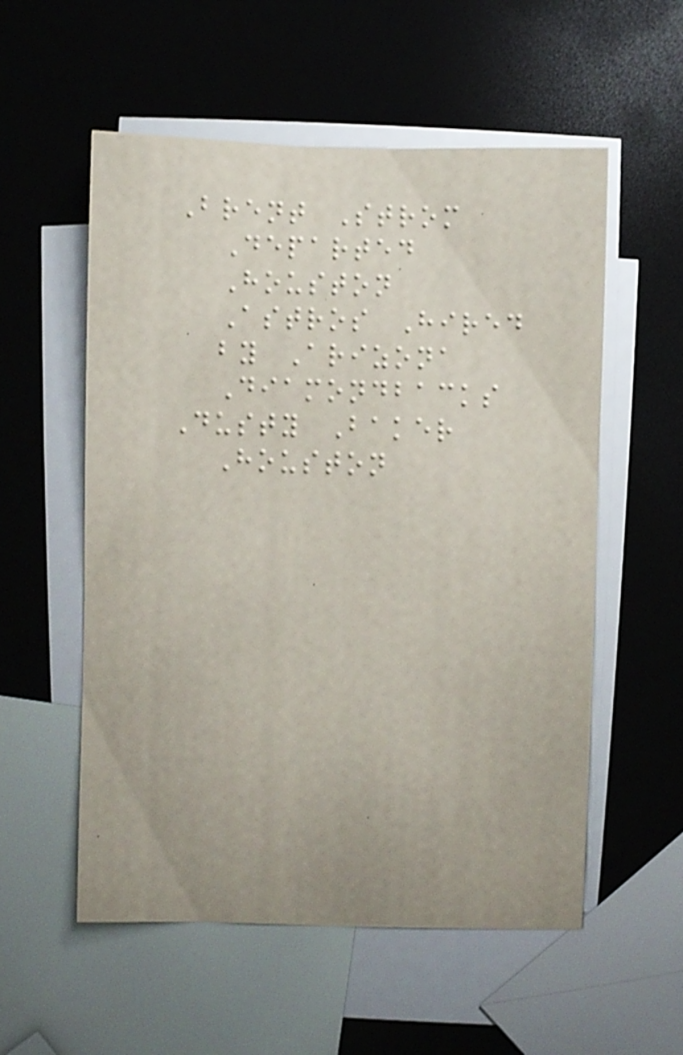Brent Strom
Departed
Houston
Astros Hired
by Arizona
Diamondbacks
Dusty Baker
Houston
